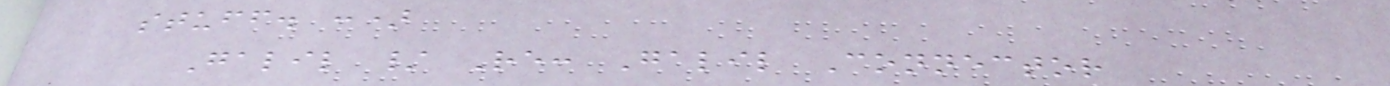stuff. :)
Galil / Re: Galil Connector
